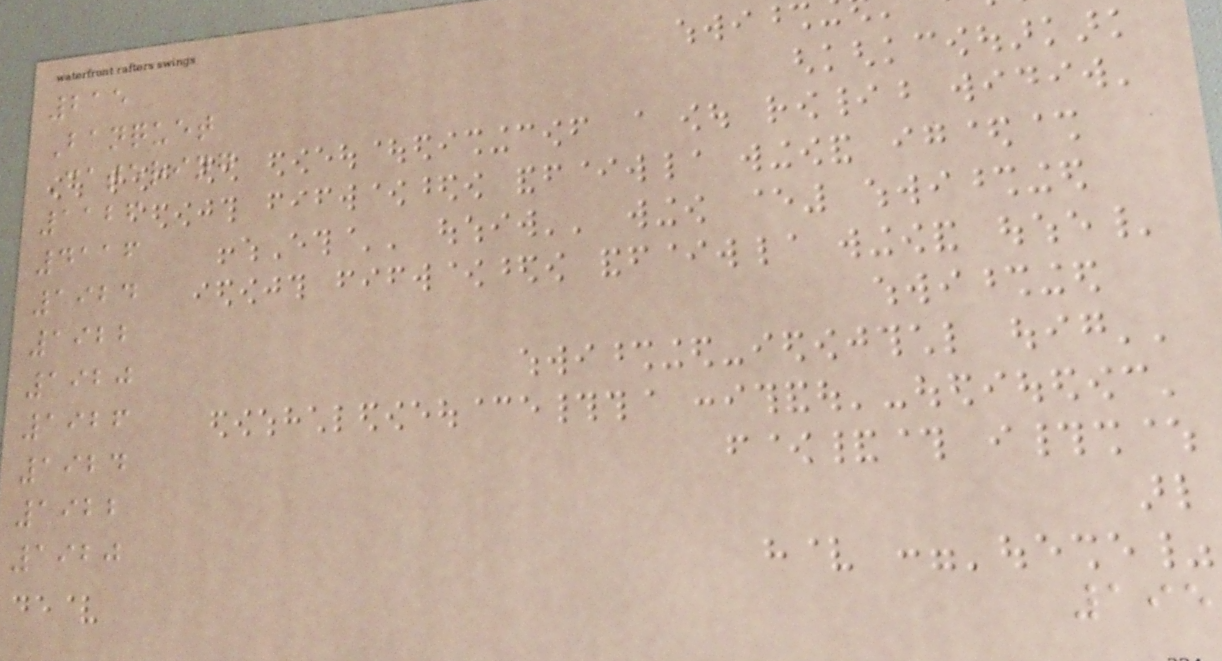215
Banquet
Catering
1126
4116
1924
1922
1920
1926
1924
1922
1920
195
